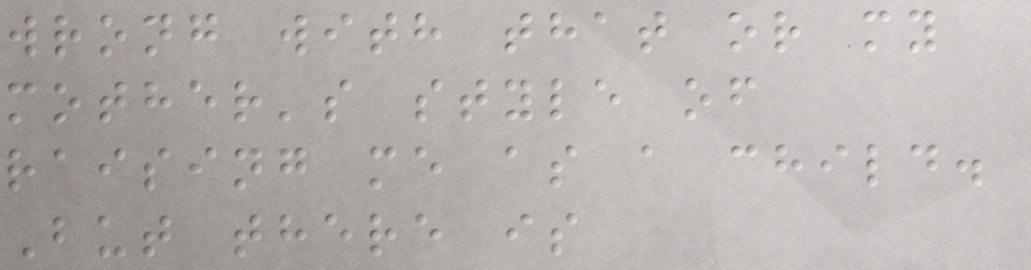wrong with that or my
mother's style of
raising me as a child.
But there is
